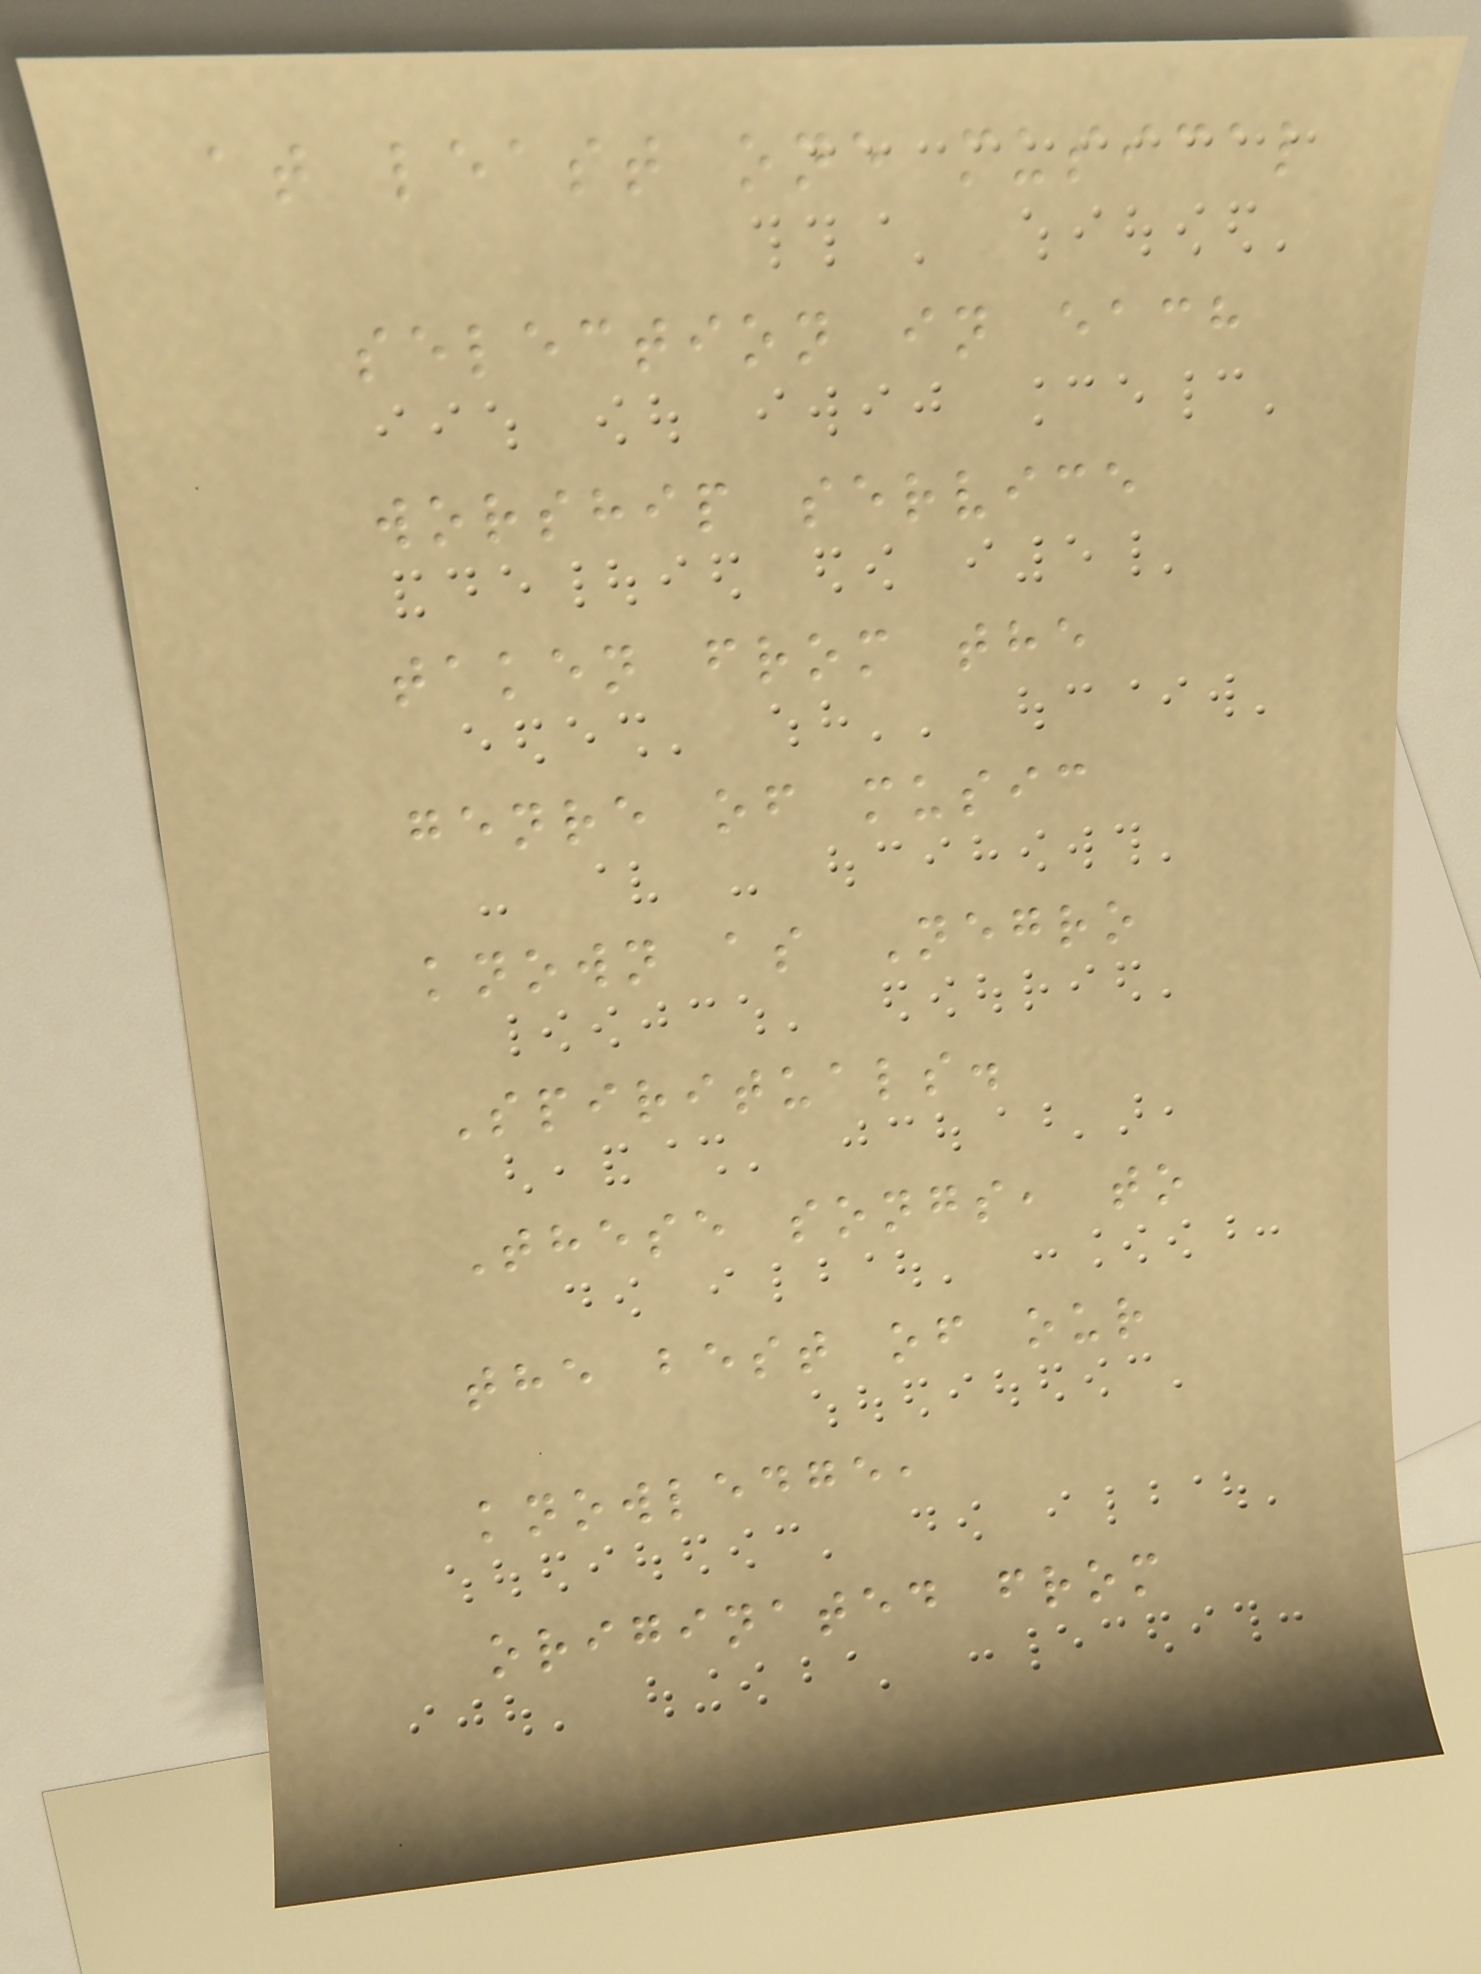at least one musical
selection in each
worship service
taken from the
genre of music
known as Negro
Spirituals.
These songs, to
the best of our
knowledge,
originated from
